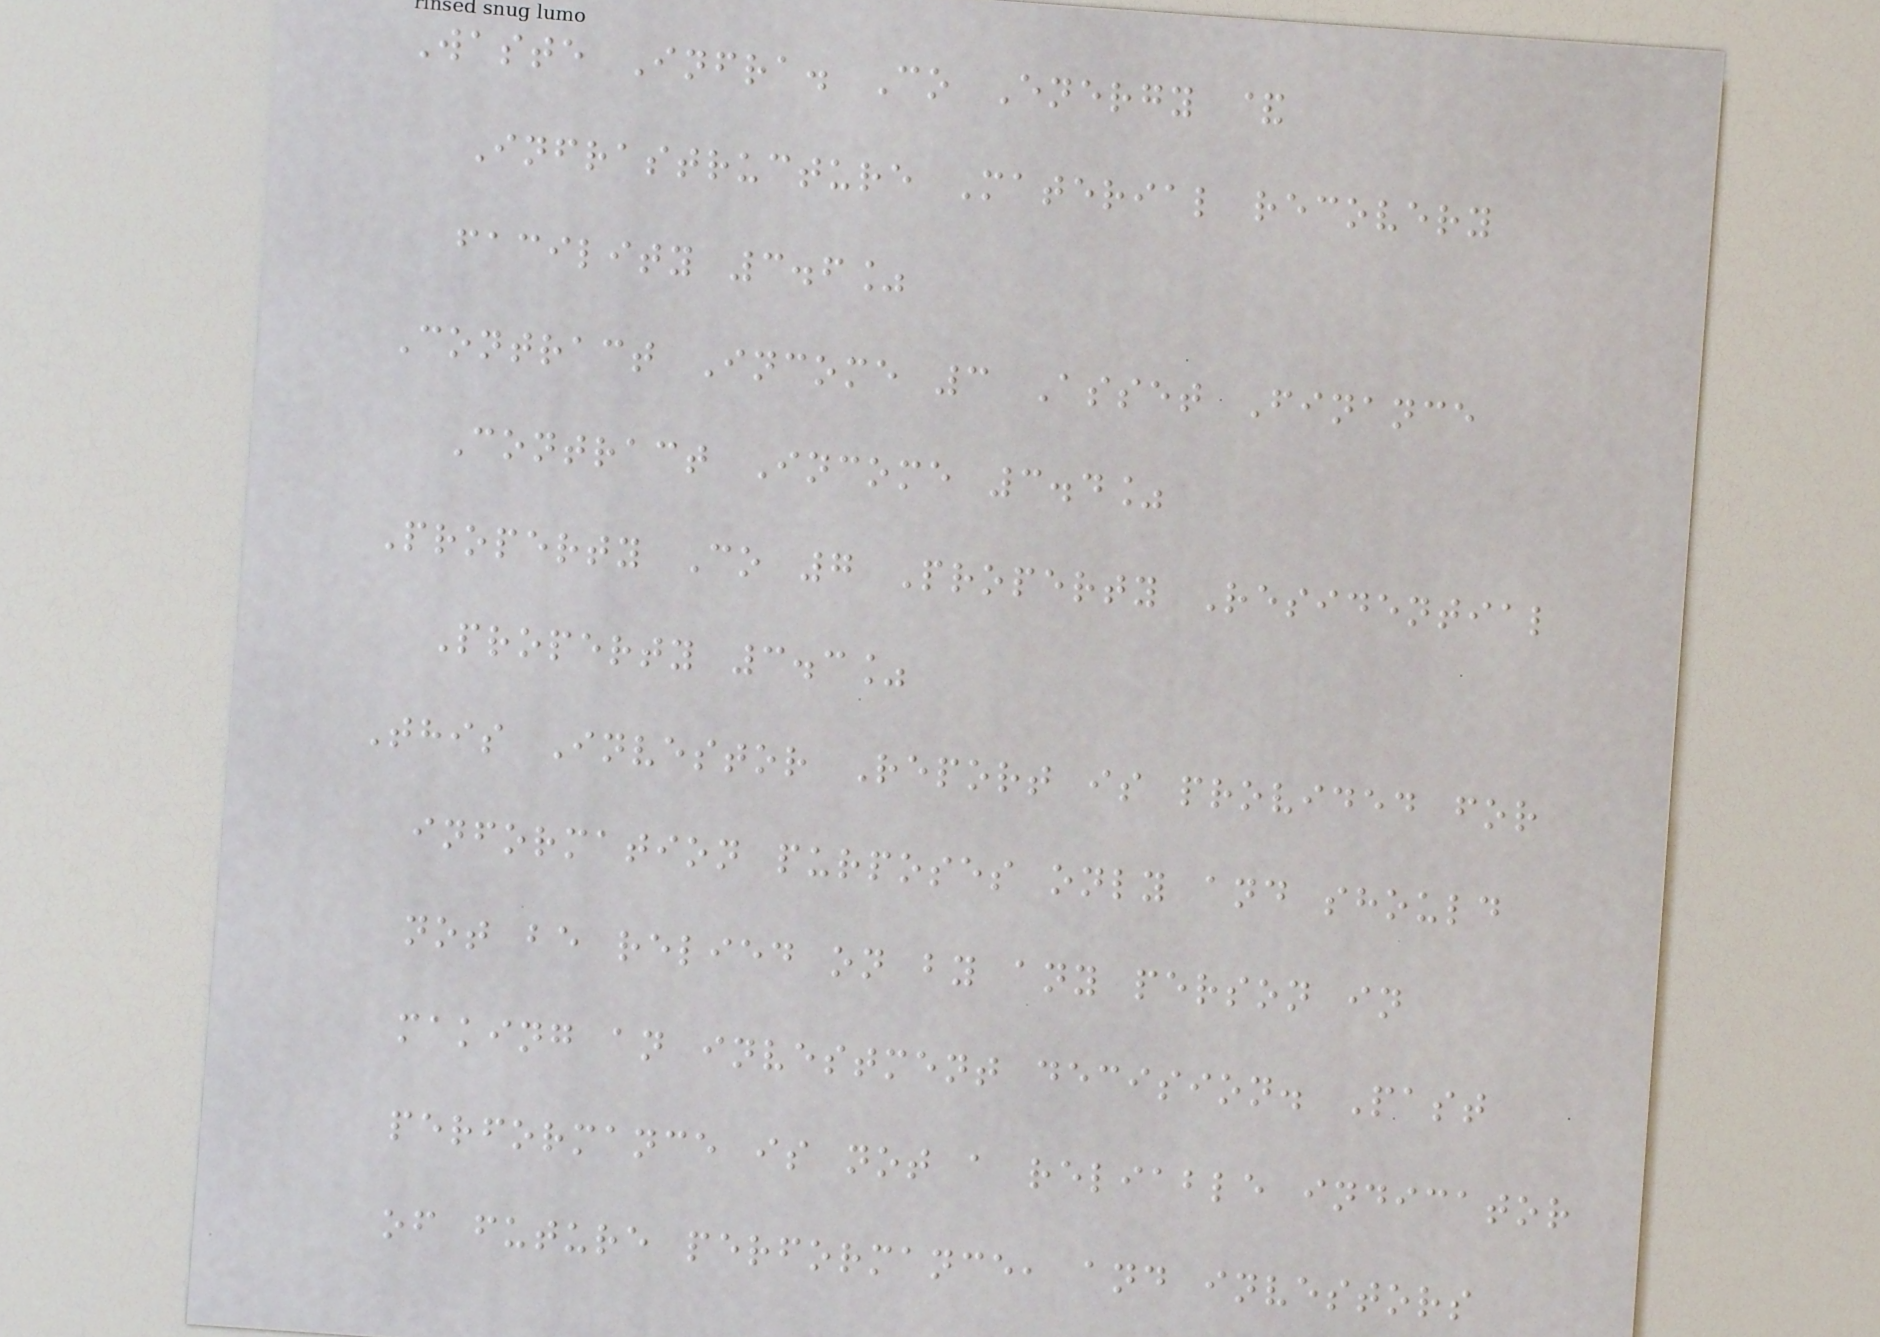Waste Infra. Co Energy &
Infrastructure Material recovery
facility 3.6%
Contract Income 3 Asset Finance
Contract Income 3.4%
Property Co 7 Property Residential
Property 3.3%
This Investor Report is provided for
information purposes only and should
not be relied on by any person in
making an investment decision. Past
performance is not a reliable indicator
of future performance, and investors
